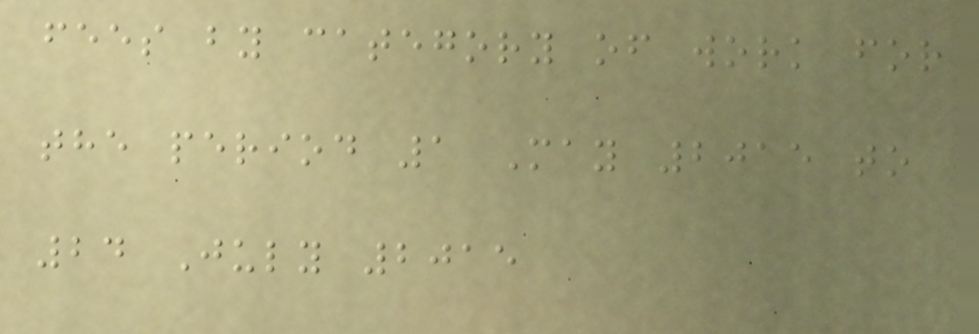fees by category of work for
the period 1 May 2015 to
24 July 2015
